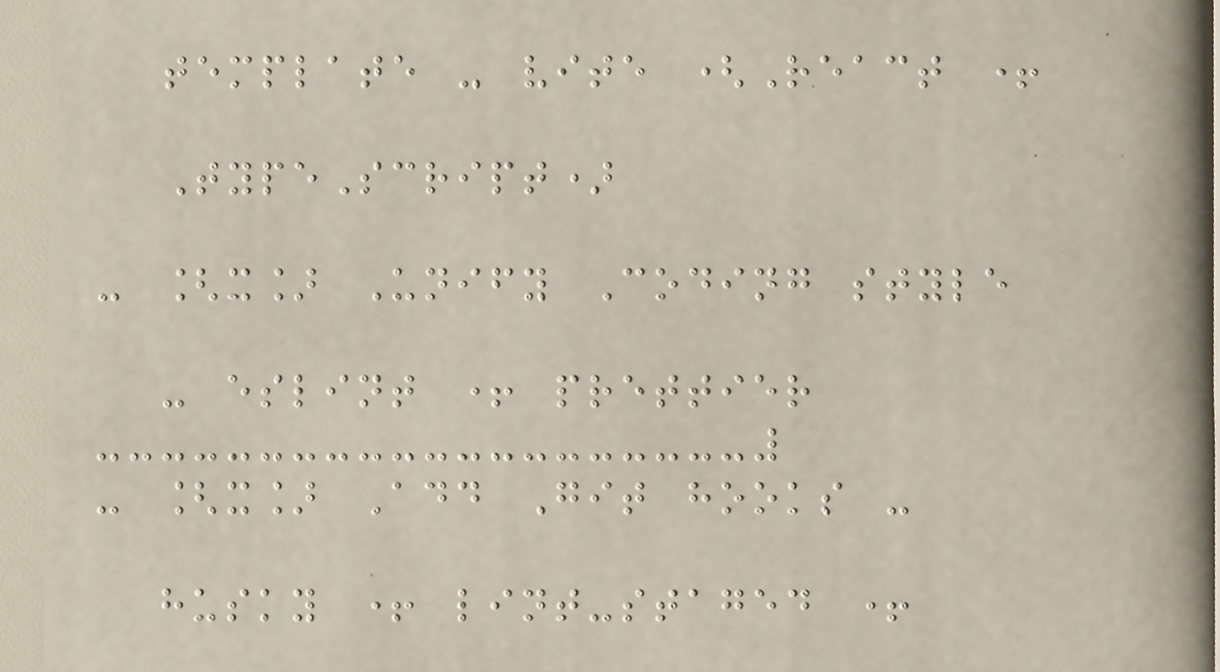template - vite (React +
TypeScript)
- [x] Unify Coding style
- eslint + prettier
- [x] Add Git hooks -
husky + lint-staged +
